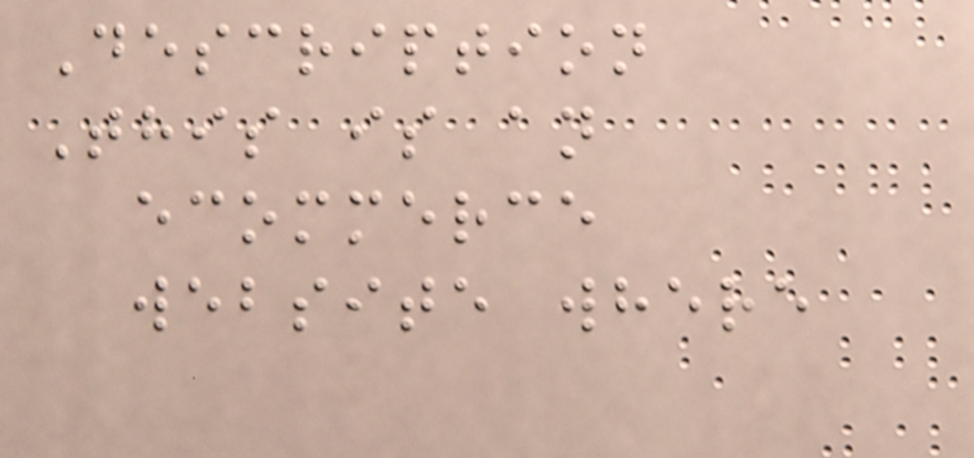Description
This is an
ecommerce
website where
